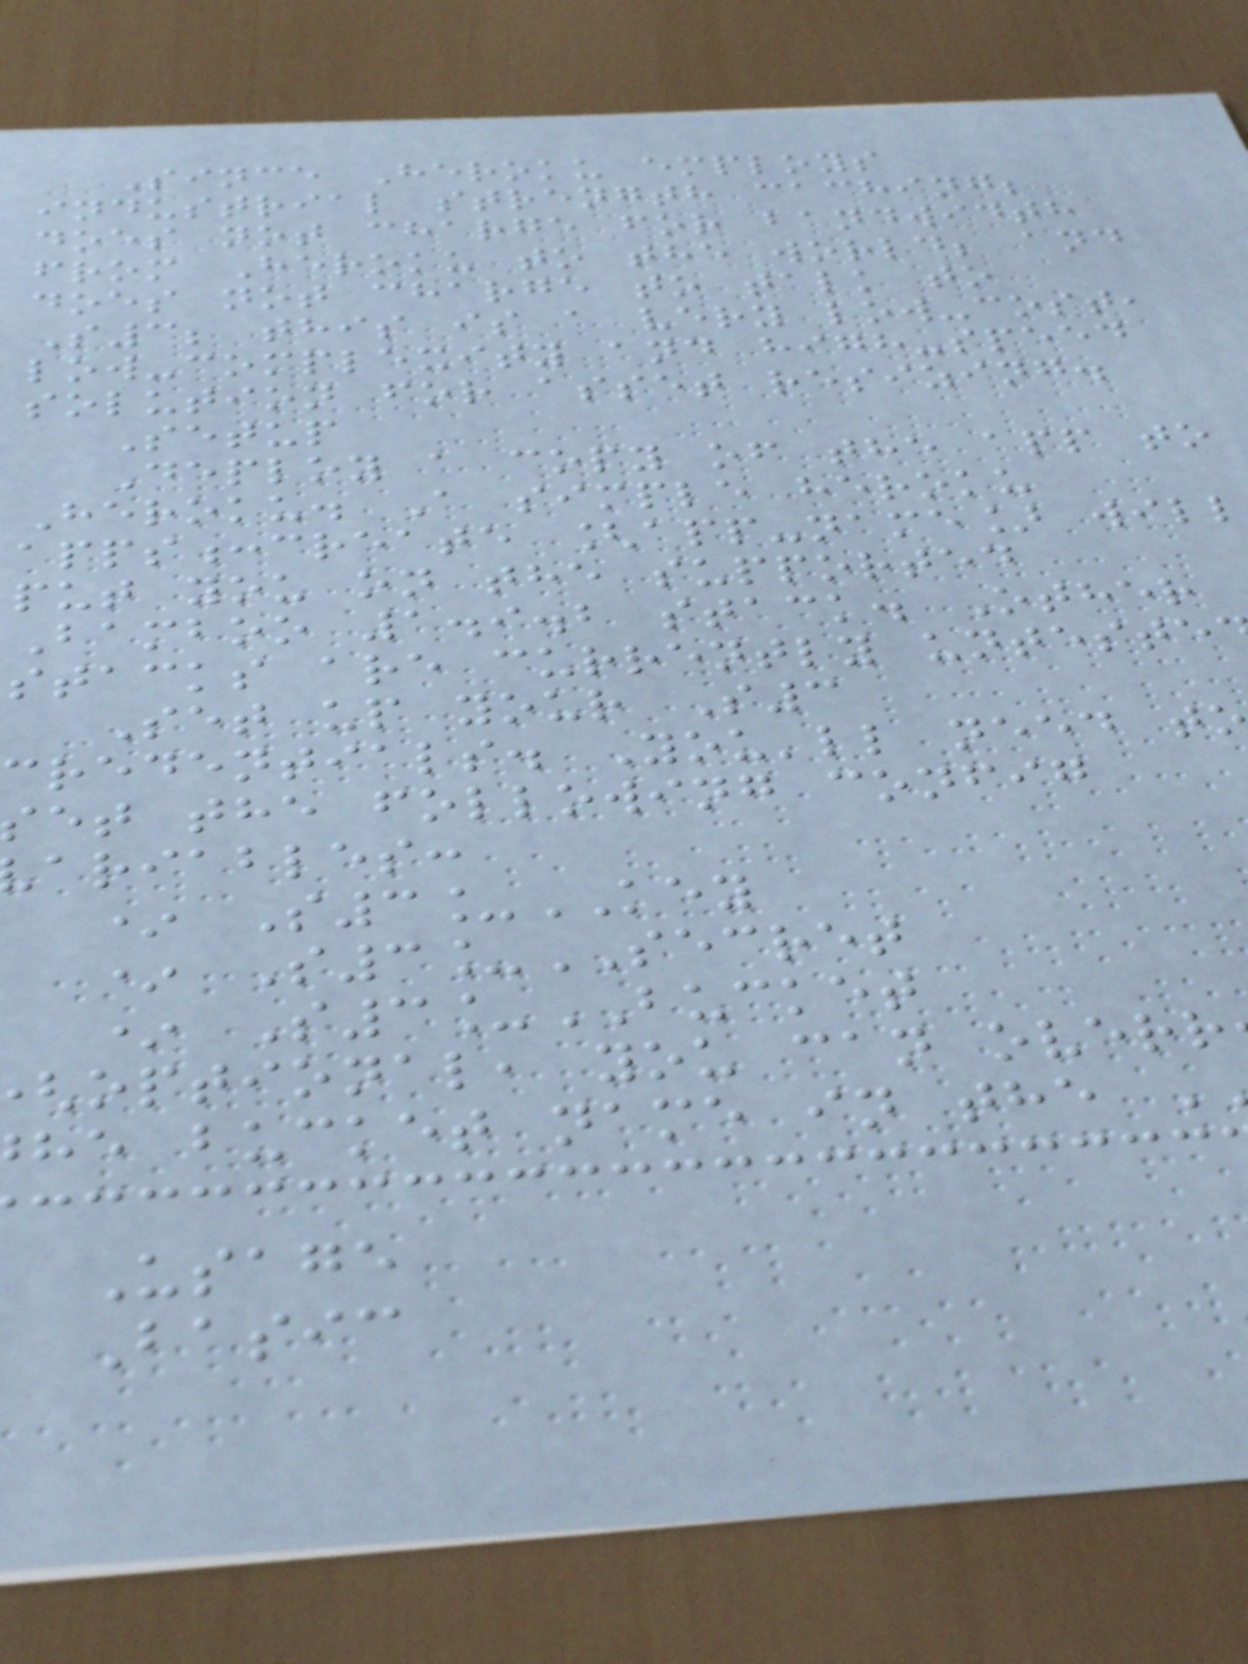Since Heroku employs
industrial strength caching;
does not charge for bandwidth
from Heroku to the world; and
does not charge to talk to
S3; this is a very low-cost,
low-complexity and high-speed
solution for asset resizing.
Setup
Deploy a copy of the app to
Heroku. A simple heroku
apps:create [app-name] will
put you on the supported
Bamboo 1.9.2 stack. Other
stacks are currently unteste
Set up your S3
credentials. You'll need t
et the following config
ariables:
* S3_KEY
* S3_SECRET
* S3_BUCKET
optional, you can overr
he bucket name in the
Usage
Basic
